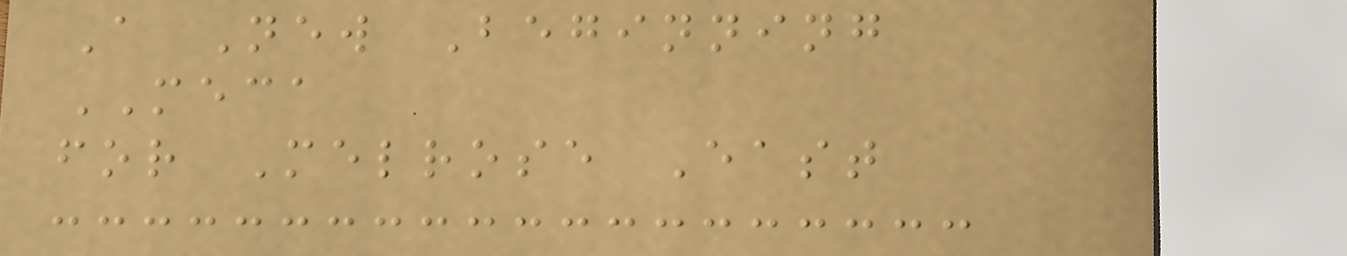A New Beginning
MECA
for Melrose East
